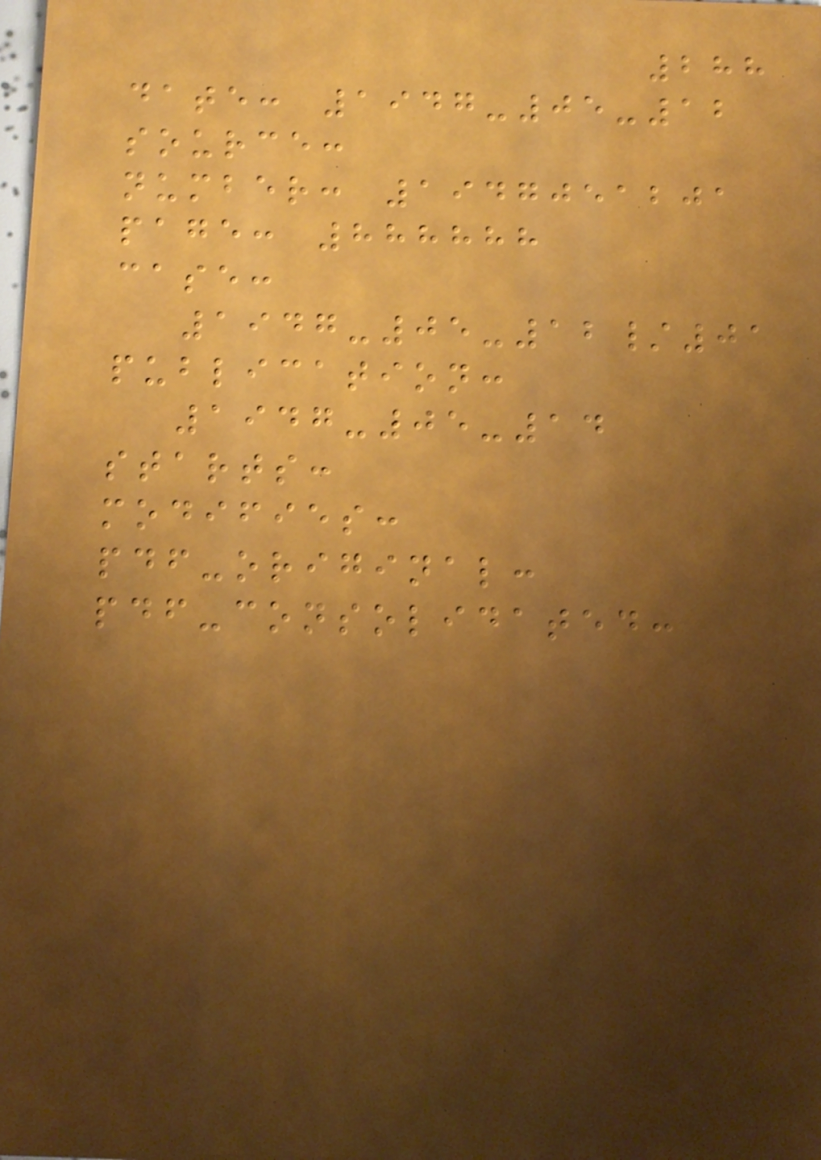288
date: 1947-05-12
source:
number: 1947051201
page: 888888
case:
1947-05-12/01
publication:
1947-05-14
starts:
modifies:
pdf-original:
pdf-consolidated:
